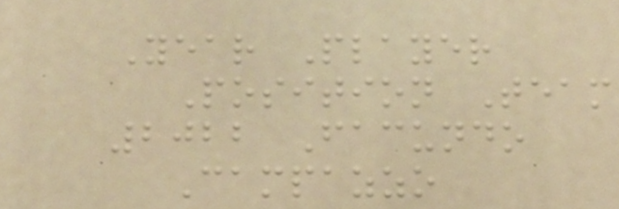Year Player
Position Team
2022 Facundo
Campazzo
